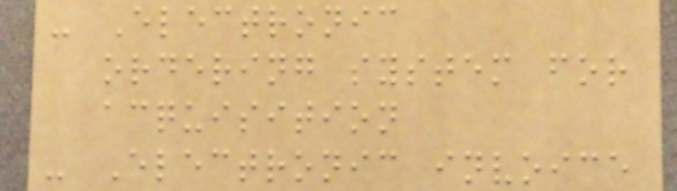- Electronic
ordering system for
acquisition
- Electronic invoice
